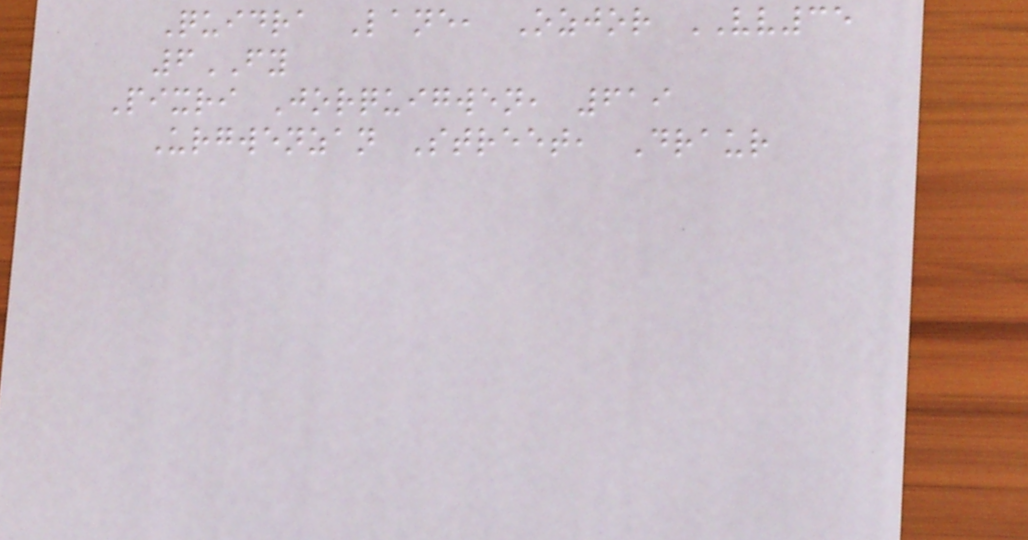Quidra Lane, Ozjor VV35
6FY
Pixri Jorquigwen, 619
Urgwenzan Street, Draur
